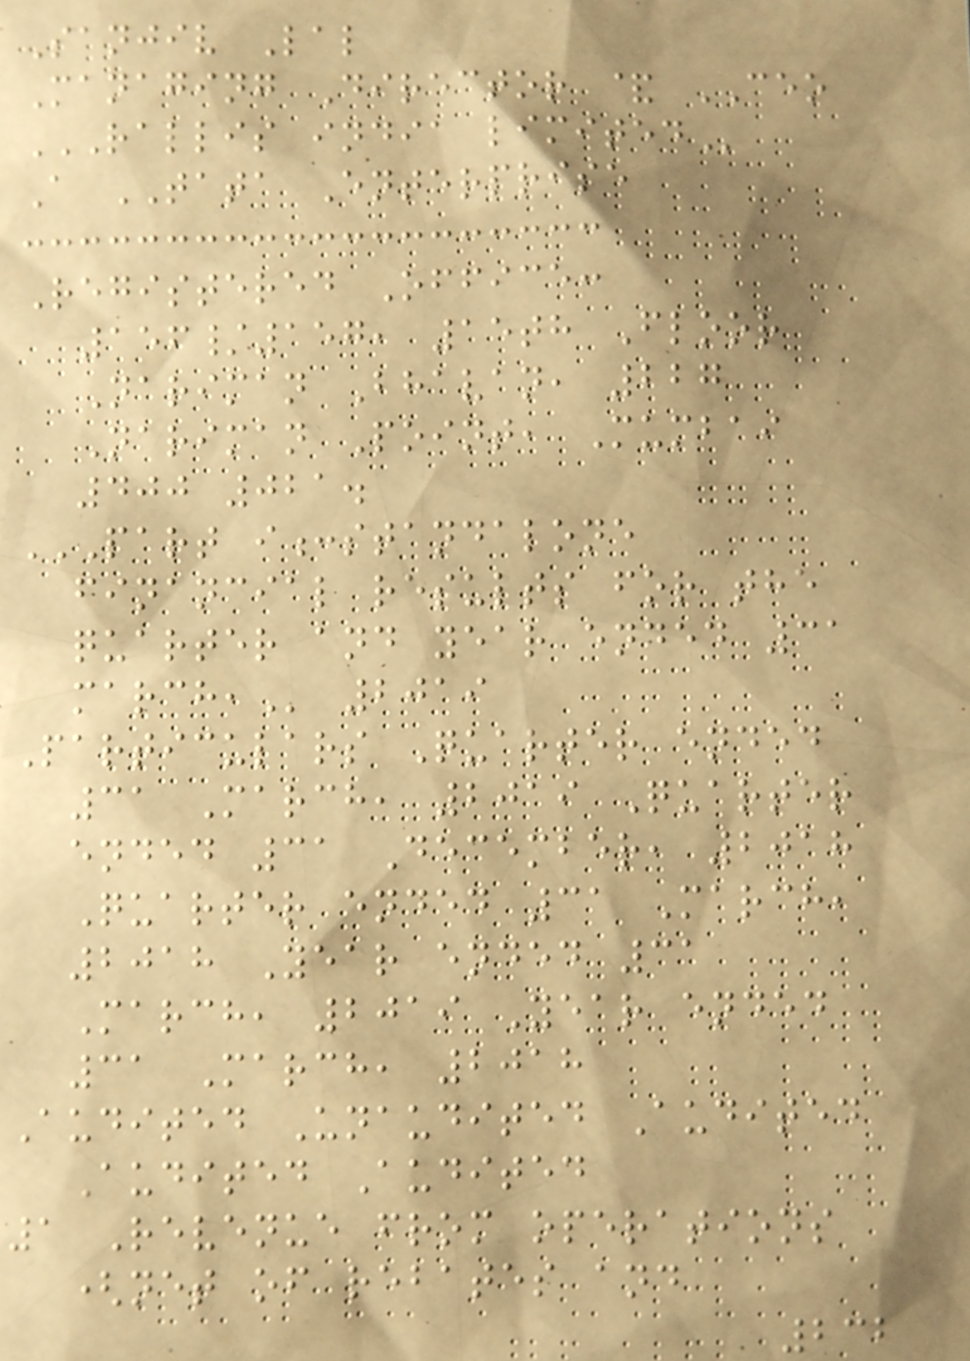Sanjiv Lal
Managing Director & CEO
RALLIS INDIA LIMITED
A TATA Enterprise
Registered Office:
156/157, 15th Floor
Nariman Bhavan, 227
Nariman Point, Mumbai
400 021.
PART I:STANDALONE
FINANCIAL RESULTS FOR THE
QUARTER AND YEAR ENDED 31
MARCH, 2019
Particulars Quarter ended
31 March, 2019 Quarter
ended 31 December, 2018
Quarter ended 31 March,
2018 Year ended 31
March, 2019 Year ended
31 March, 2018
Audited Unaudited Audited
Audited Audited
1 Revenue from operations
(net of rebates and
232
